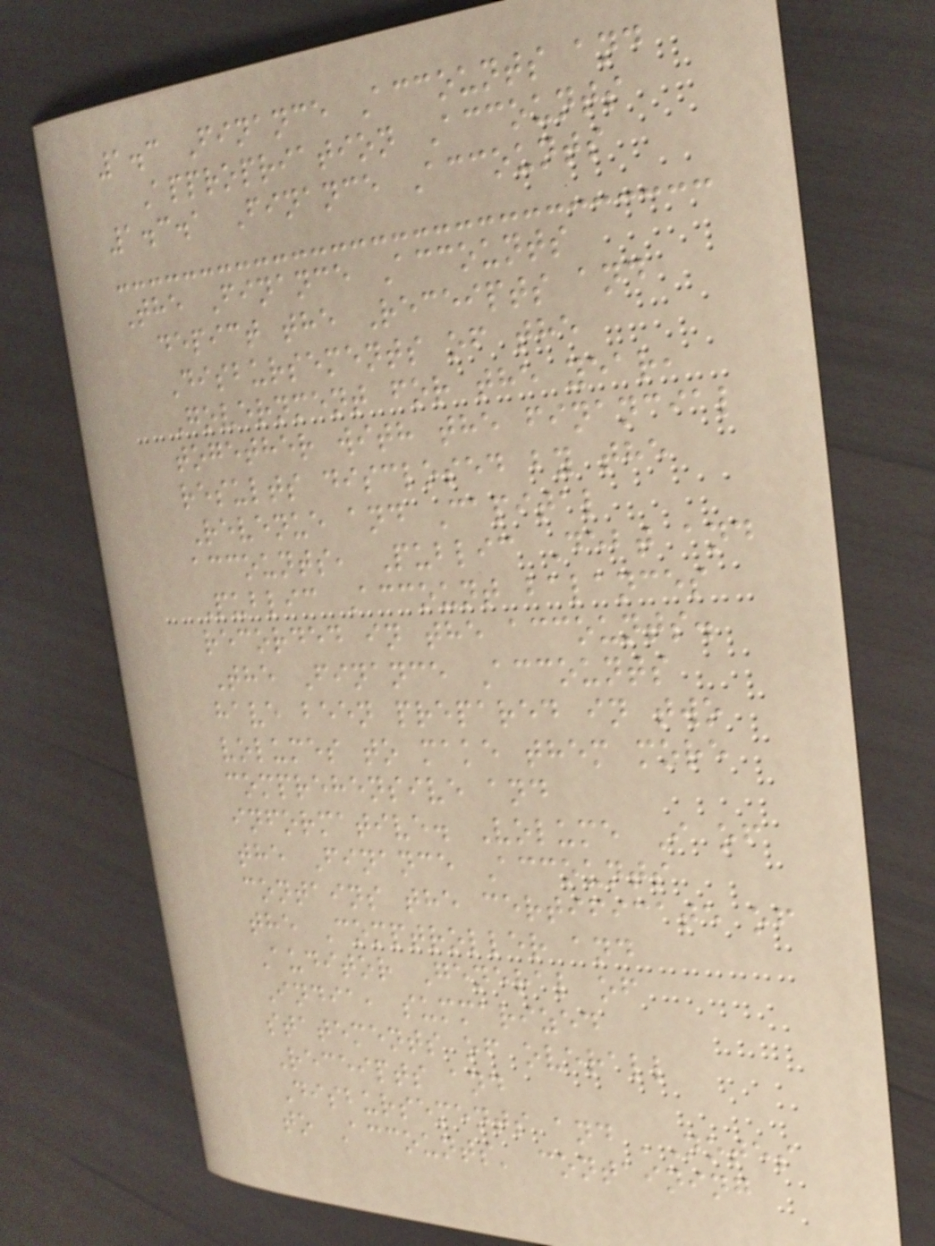1.3 Finance Accounts and
Appropriation Accounts
1.3.1 Finance Accounts
The Finance Accounts
depict the Receipts and
Disbursements of the
Government for the year,
together with the financial
results disclosed by the
Revenue and Capital
accounts, Public Debt and
Public Account balances
recorded in the accounts.
The Finance Accounts
have been prepared in two
volumes to make them more
comprehensive and
informative. Volume I of
the Finance Accounts
contains the certificate of
the Comptroller and
Auditor General of
India, summarized
statements of overall
Receipts and
Disbursements and 'Notes
to Accounts' containing
